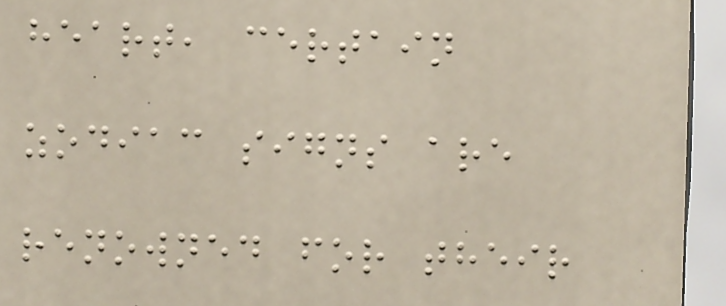heart, certain
zodiac signs are
renowned for their
